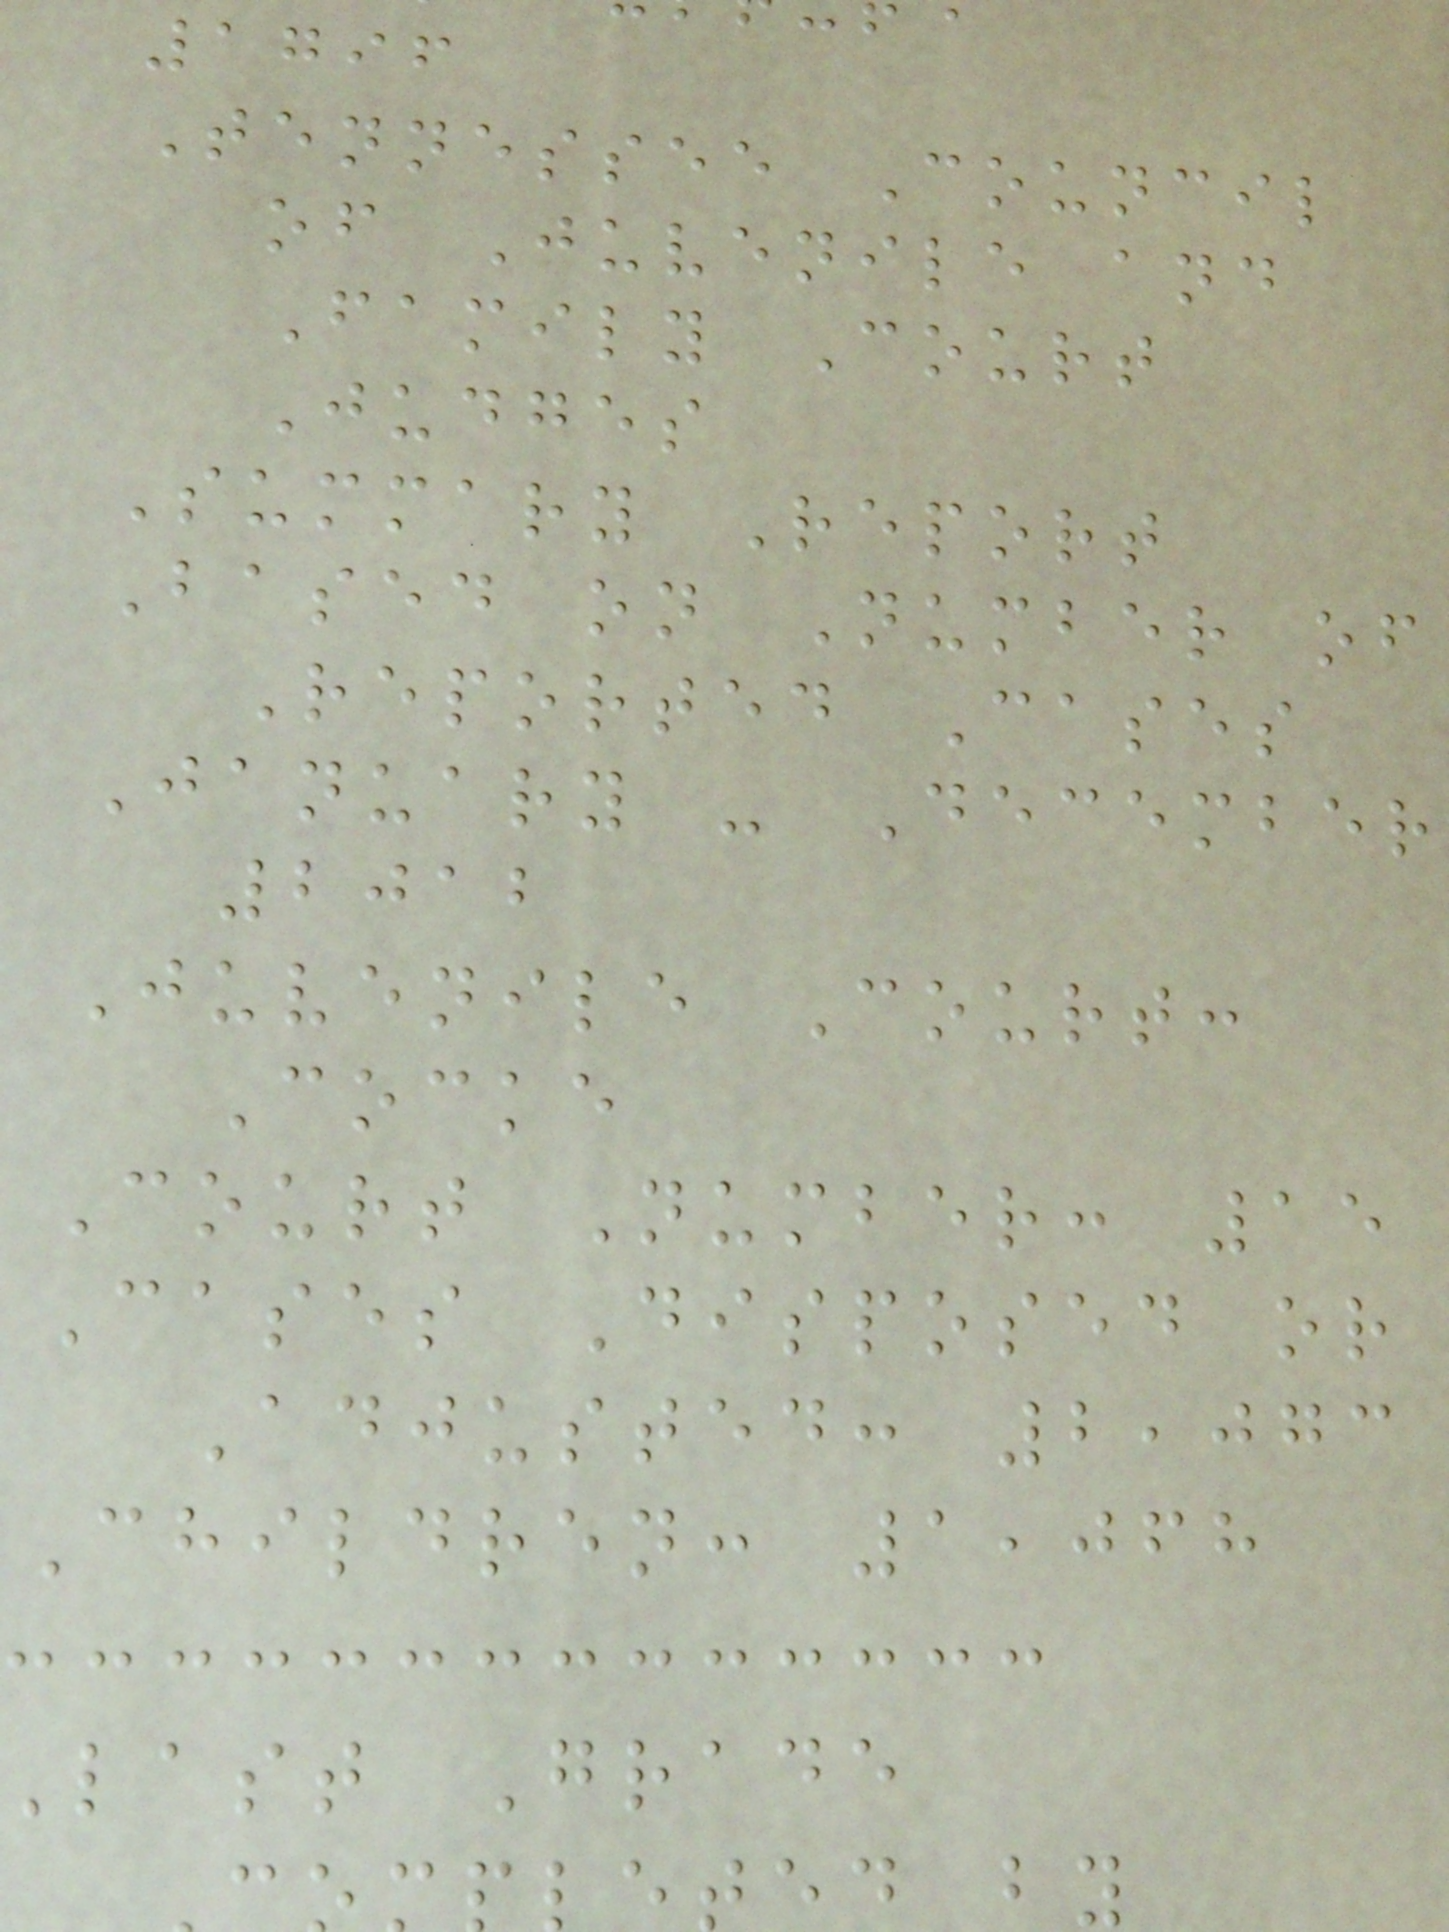1796
Tennessee Council
of Juvenile and
Family Court
Judges
Summary Report
Based on Number of
Reported Cases
January - December
2012
Juvenile Court:
Cocke
Court Number: 15
Cases Disposed or
Adjusted: 2,073
Children: 1,068
last Grade
d by
